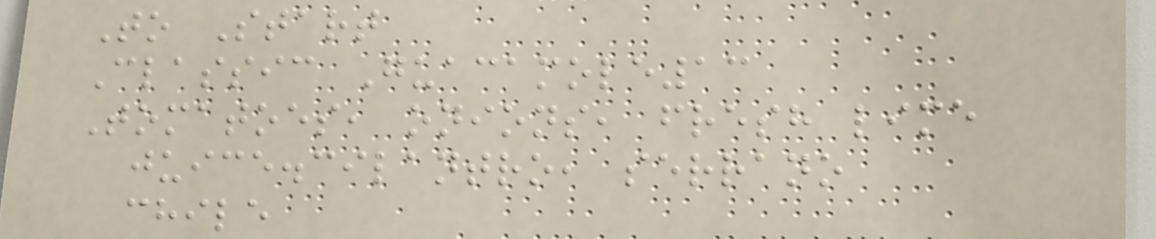To Start
Classic Guacamole13
Tomatoes, onions, fresh lime
juice.cilantro, serrano
chile
